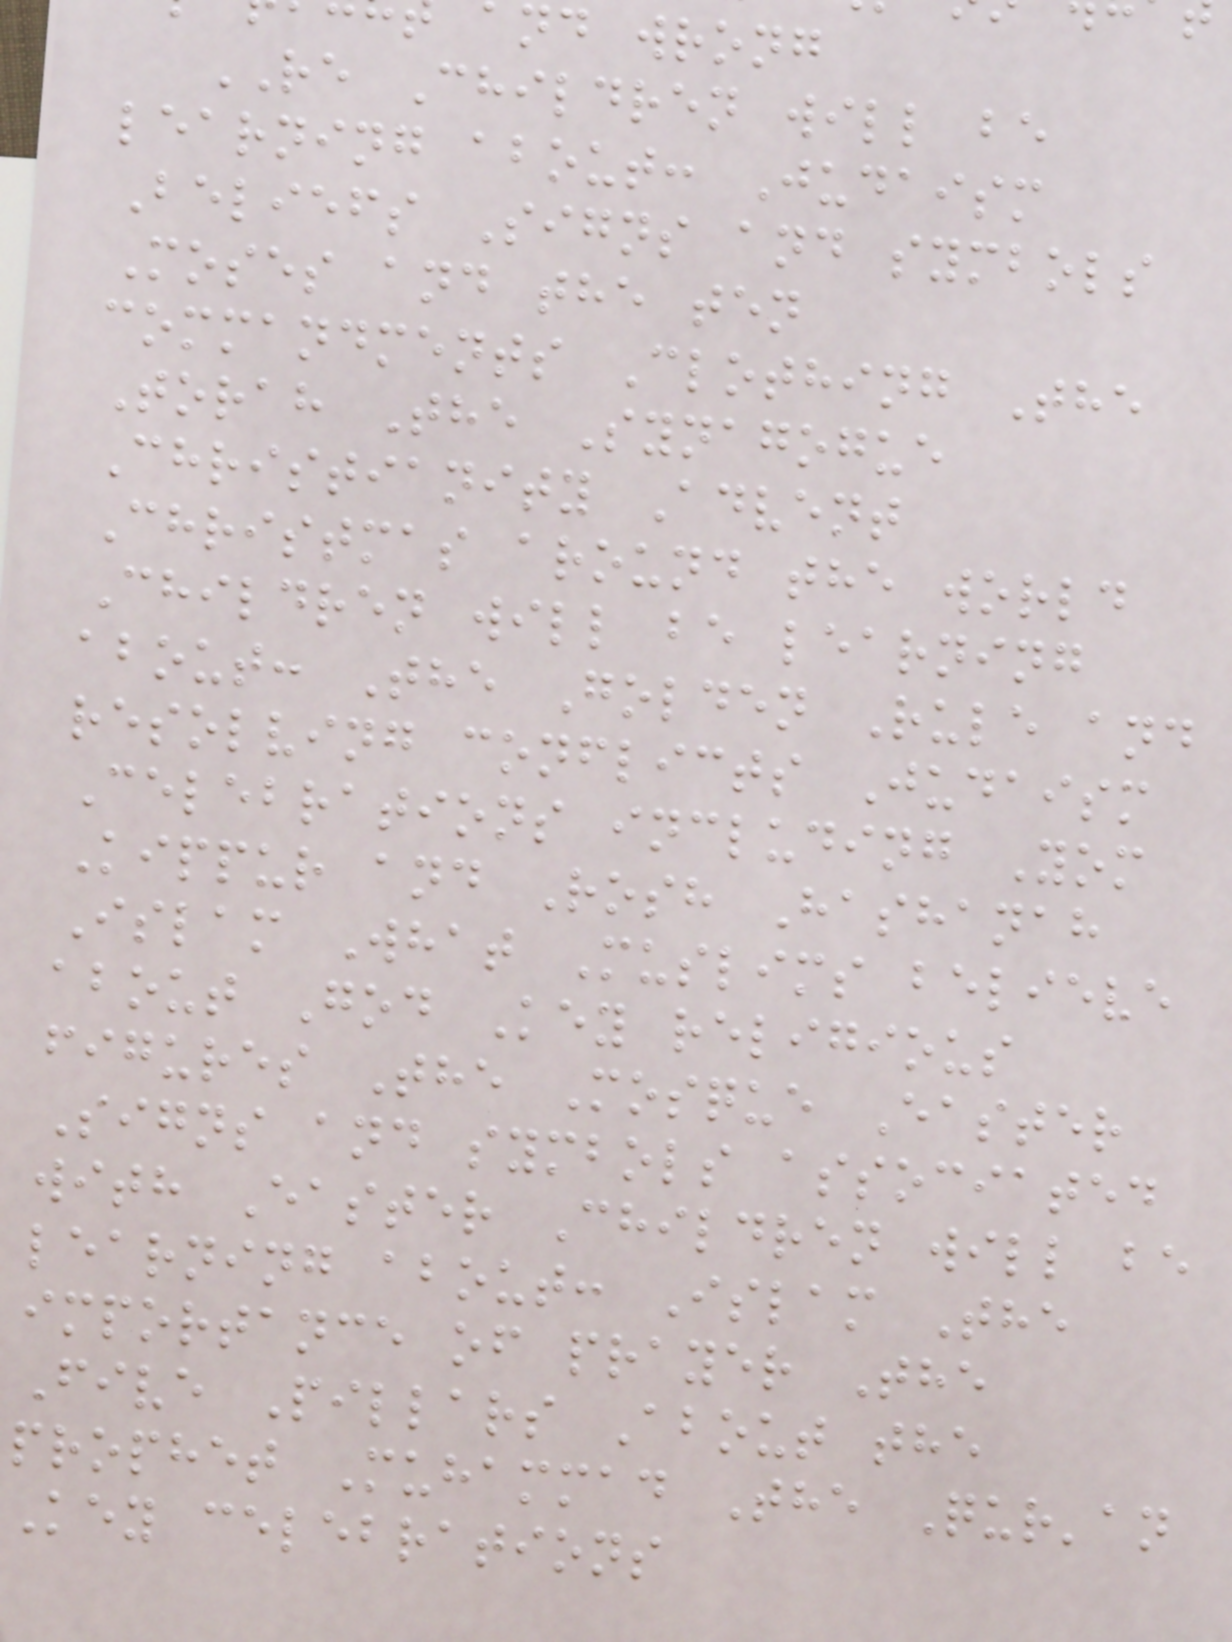nd wrong
RE Children will be
learning about: Judaism
Beliefs Signs and symbols
Moses and the ten
commandments Clothing The
Torah The Synagogue
Christianity Advent
Christmas around the world
Children will be learning
about: The Golden Rule and
resolving conflicts Judaism
Celebrations including Yom
Kippur and Rosh Hashanah
Islam What Muslims believe
about God Key religious
figures The Mosque Easter
Signs and symbols associated
with Easter Children will be
learning about: Islam The
importance of prayer The
Five Pillars About the
prophet Muhammad The Qur'an
Key celebrations
